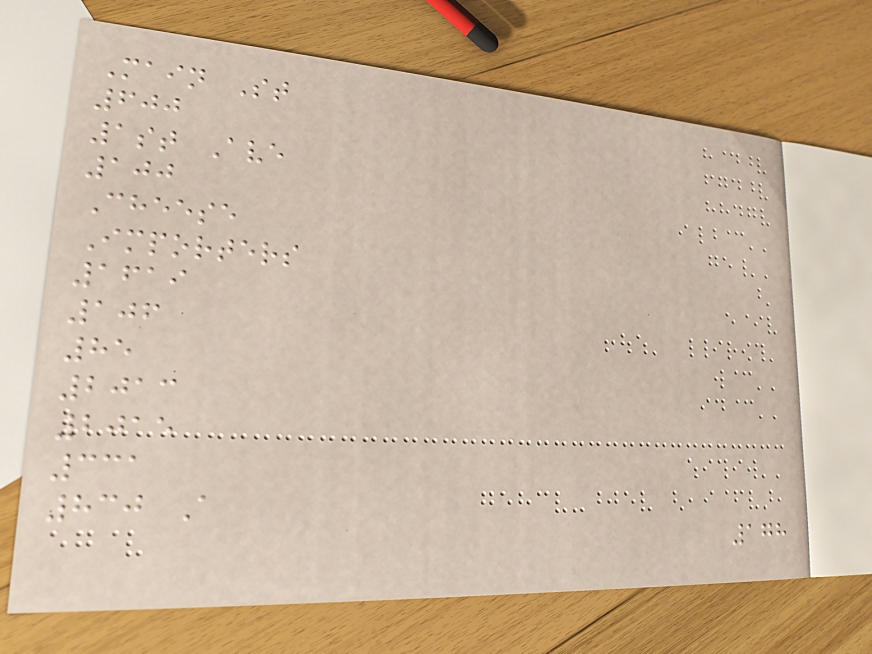Main St
600
1st Ave
100
Cheese
Importers
1619
106
85
2013
2015
331
830 A
178
